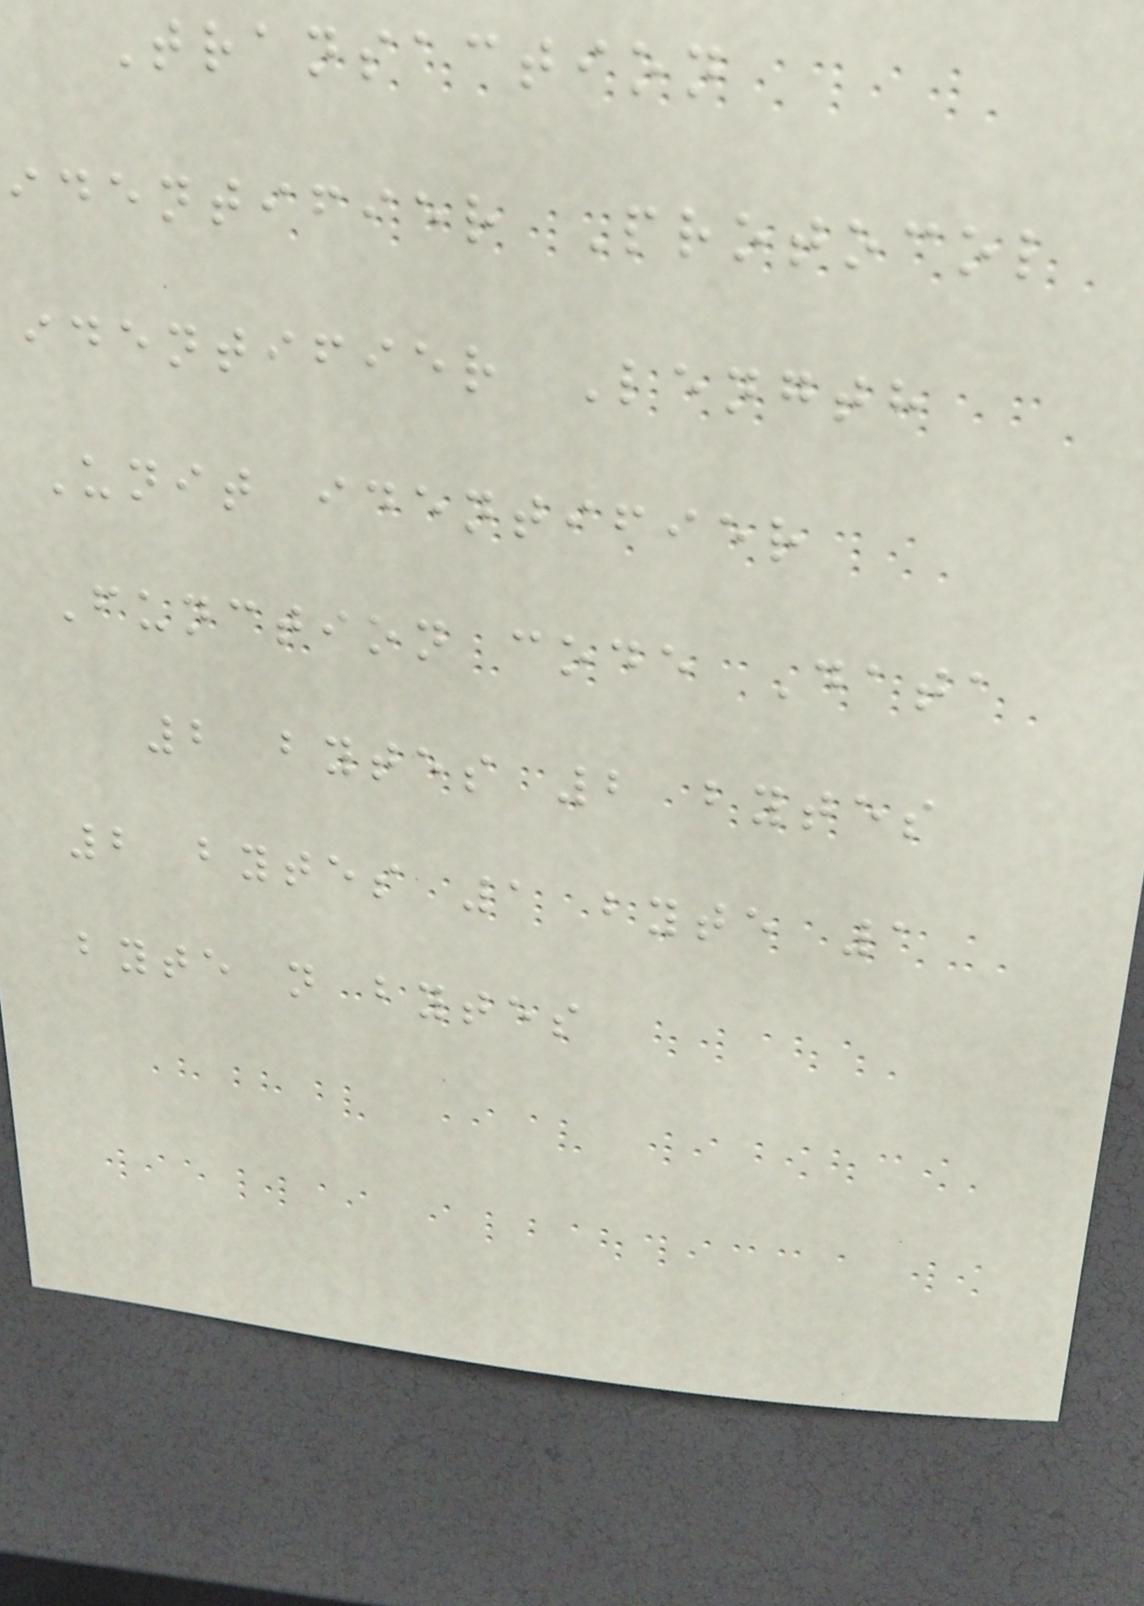Transaction
identifier Protocol
identifier Length
Unit identifier
Function code Data
2 bytes 2 bytes
2 bytes 1 byte 1
byte n bytes
